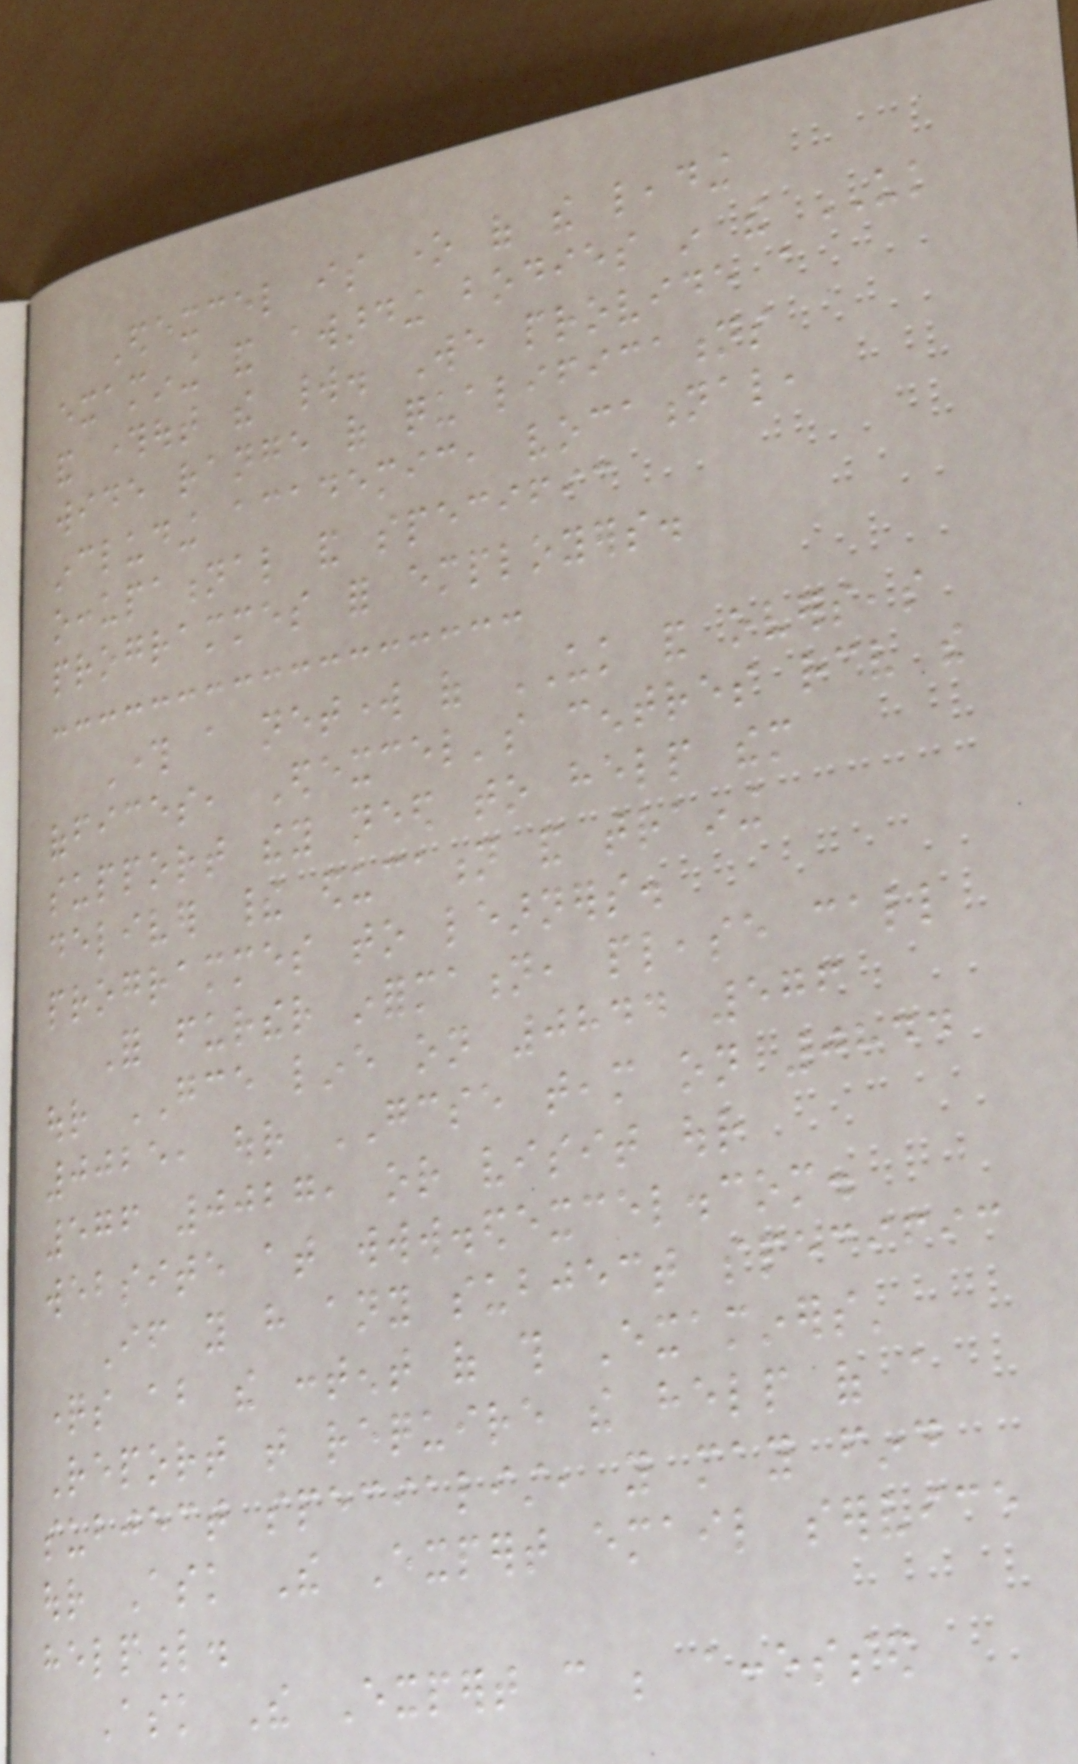Edexcel is one of the leading
examining and awarding bodies in the UK
and throughout the world. We provide a
wide range of qualifications
including academic, vocational,
occupational and specific
programmes for employers.
Through a network of UK and overseas
offices, Edexcel's centres receive the
support they need to help them
deliver their education and training
programmes to learners.
For further information, please call
our GCE line on 0844 576
0025, our GCSE team on 0844
576 0027, or visit our
website at www.edexcel.com.
If you have any subject specific
questions about the content of this Examiners'
Report that require the help of a
subject specialist, you may find
our Ask The Expert email service
helpful.
Ask The Expert can be accessed
